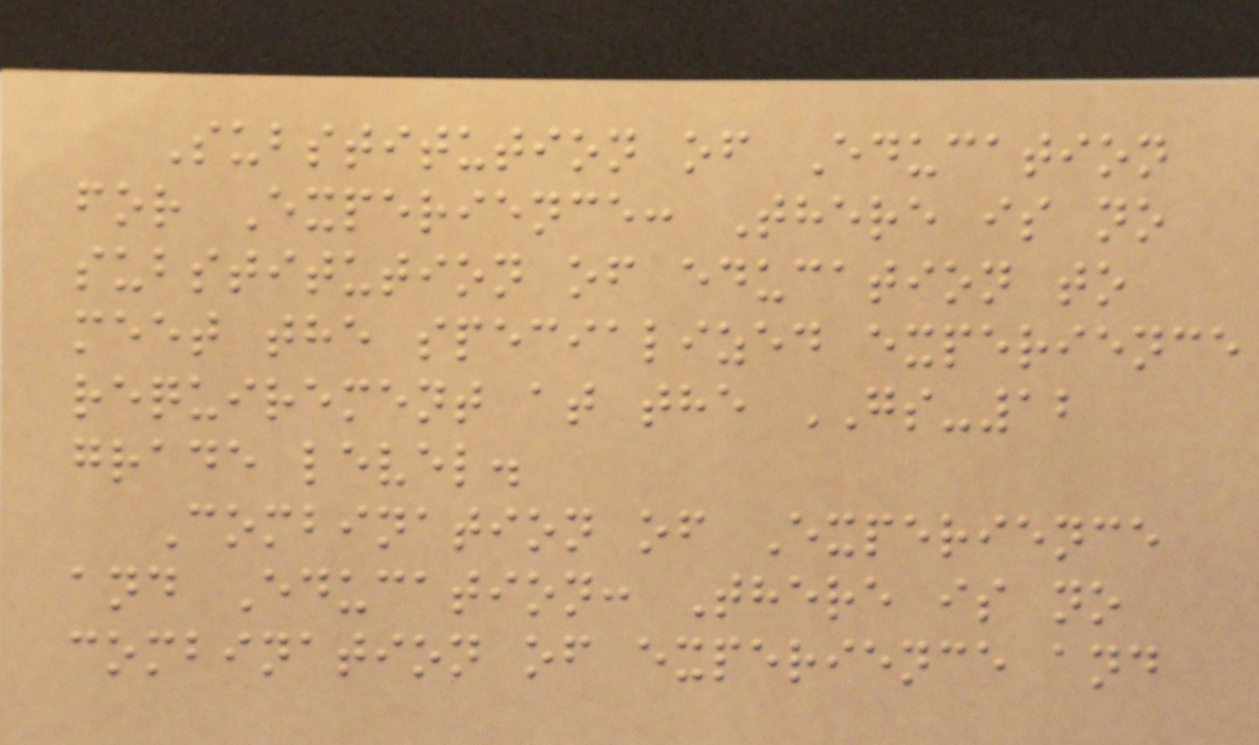Substitution of Education
for Experience: There is no
substitution of education to
meet the specialized experience
requirement at the GS-12
grade level.
Combination of Experience
and Education: There is no
combination of experience and
